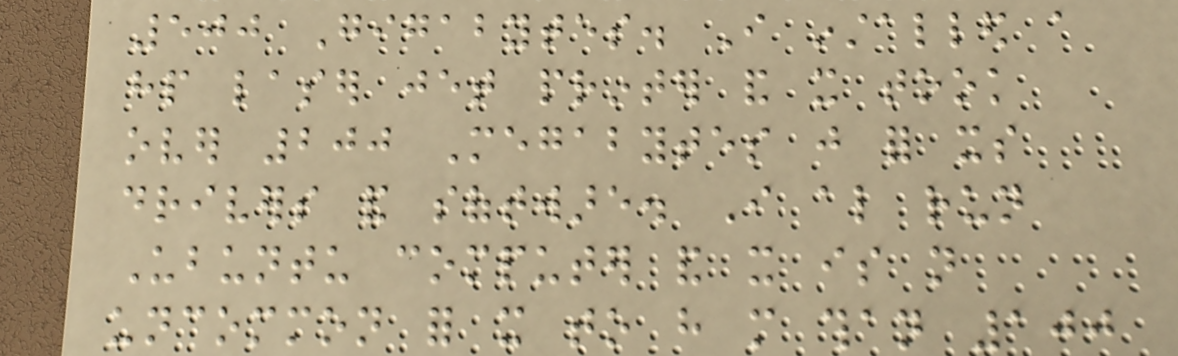500 Gigabytes. I installed a
hp laser jet printer and it took
over 200 Megabytes just for its
drivers and software. I also run
Ubuntu computer and it is not
uncommon for it to have more than 100
